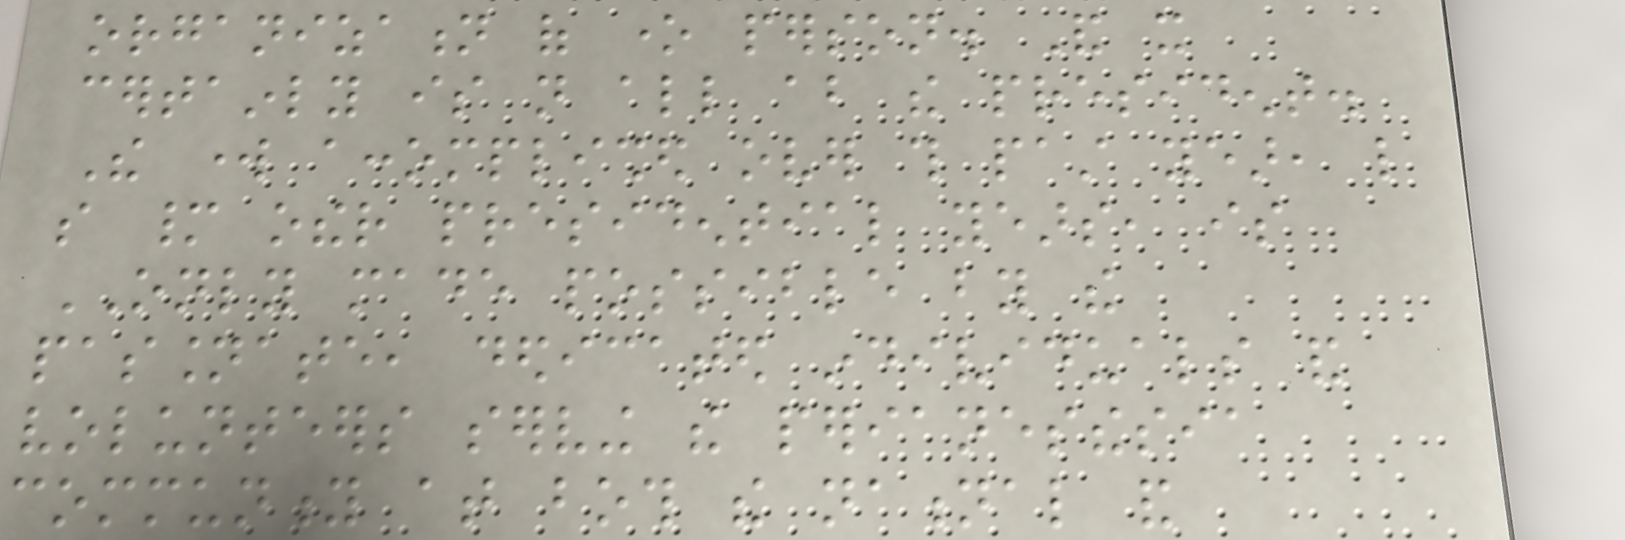organization of one person. And it
certainly is not all about the president.
The work accomplished over this past year, like
so many other presidential years, is
ONLY made possible by the
passionate, dedicated individuals and
volunteers serving the perianesthesia
community at both the national and
